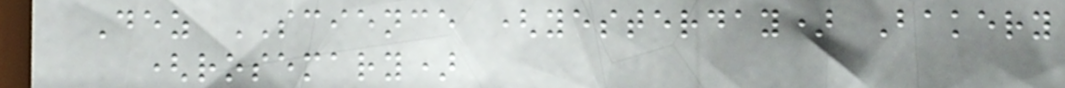Dez SCIENCE (yesterday) Bakery
(rosemary)
